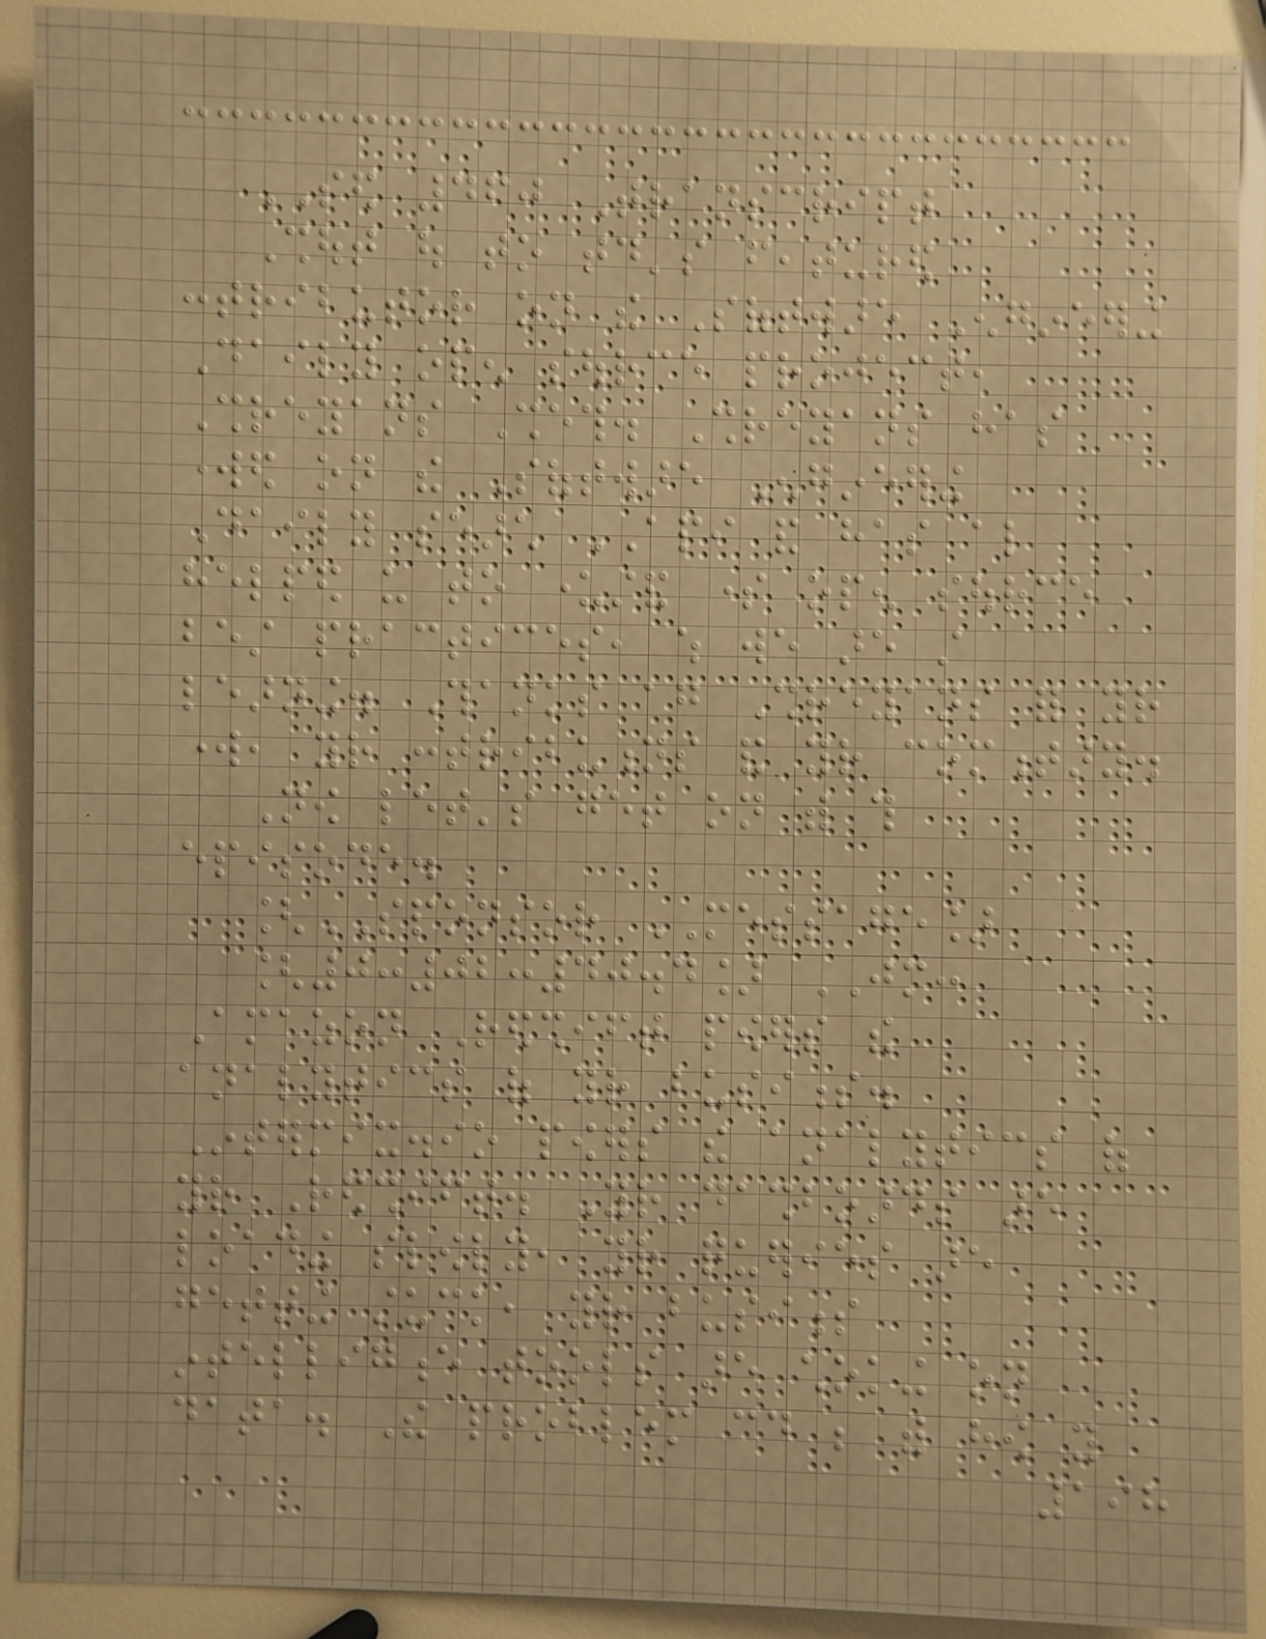SED 460 Transcript
Shout out to today's featured
contributor on the Software Engineering
Daily open source project,
Shreyans Sheth. Shreyans has
worked on the Software Engineering
Daily search API and has also
helped us to understand some open source
best practices, which we are still
learning. Thanks again Shreyans for your
work, your contributions and your commentary.
Now let's get on with this
episode.
[SPONSOR MESSAGE]
[0:02:40.4] JM:
Amazon Redshift powers the
analytics of your business.
Intermix.io powers the analytics of
your Redshift. Your dashboards are
loading slowly, your queries are
getting stuck, your business
intelligence tools are choking on
data. The problem could be with how you
198
